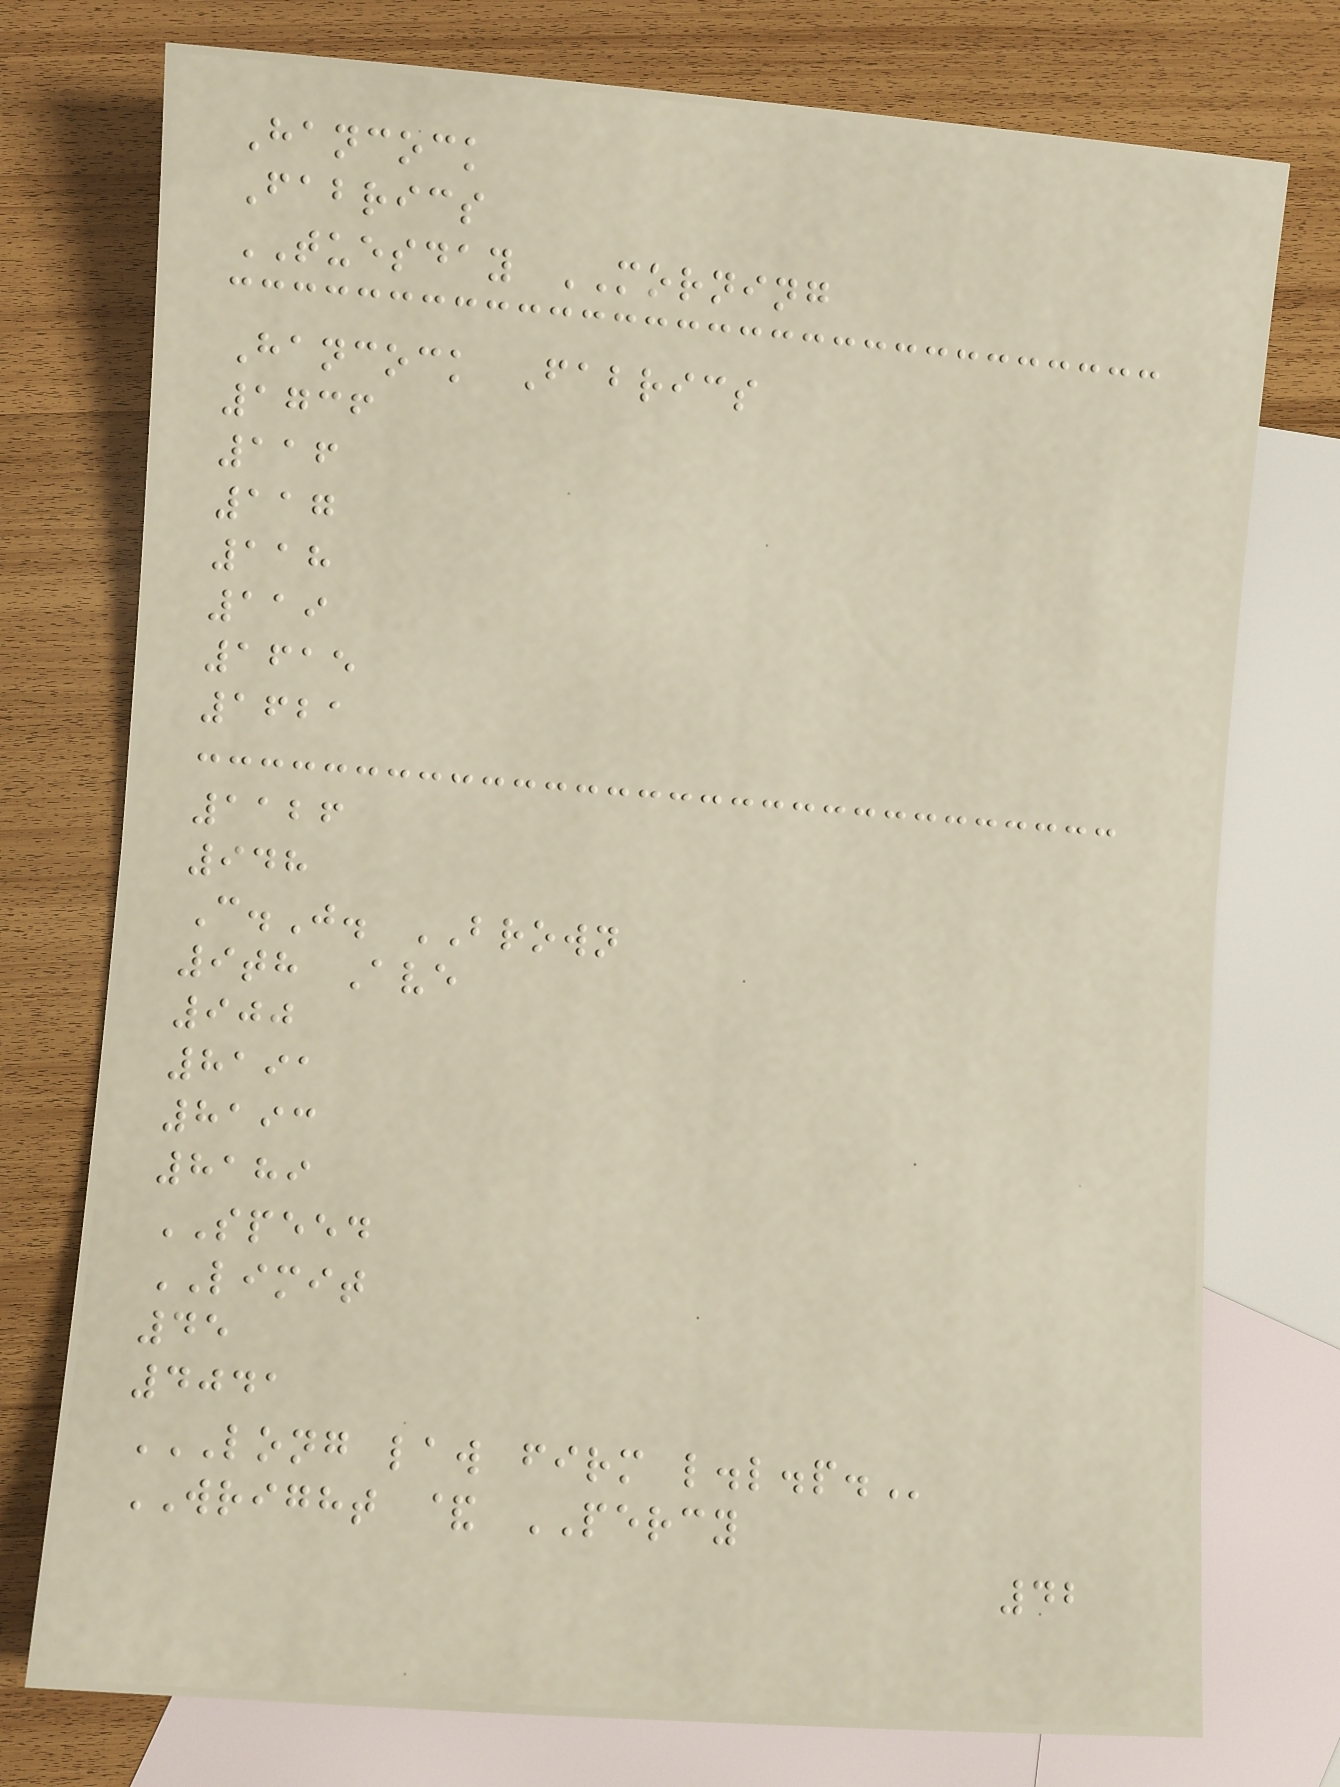Hancock
Fabrics
TUESDAY MORNING
Hancock Fabrics
1736
116
117
118
119
1615
1621
1126
948
C.J. BROWN
9th Ave
900
8191
8193
8189
SPEED
LIMIT
45
4041
LONG LAW FIRM L.L.P.
WRIGHT & PERCY
42
